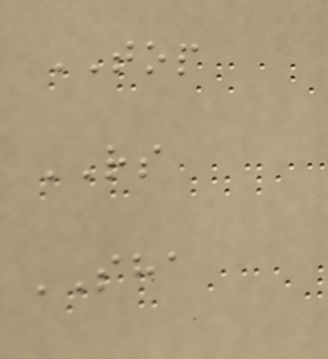TOP
RS
SHA
